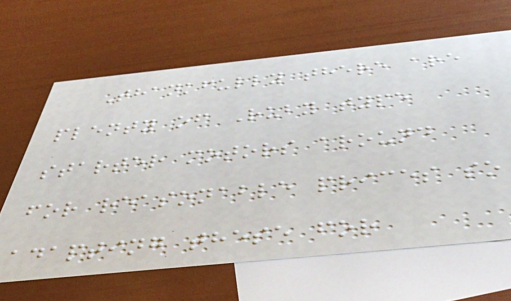Thankfully there are
plenty of Ruby type
starter motors around
for reasonable prices so
adapting these for
